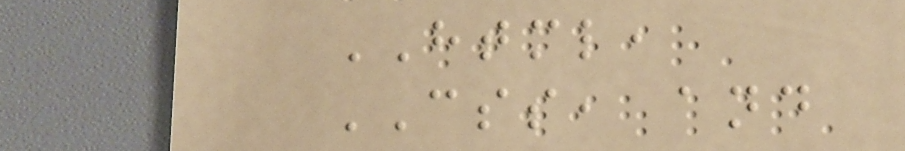HTML,
CSS, and
